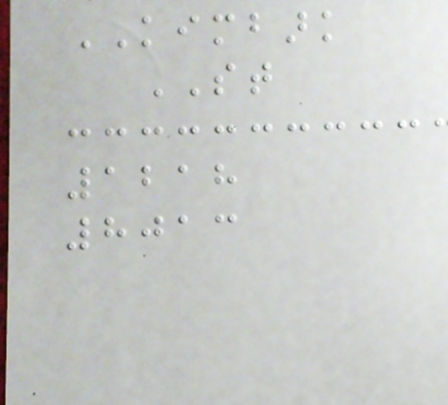KIMBARK
ST
1218
8013
